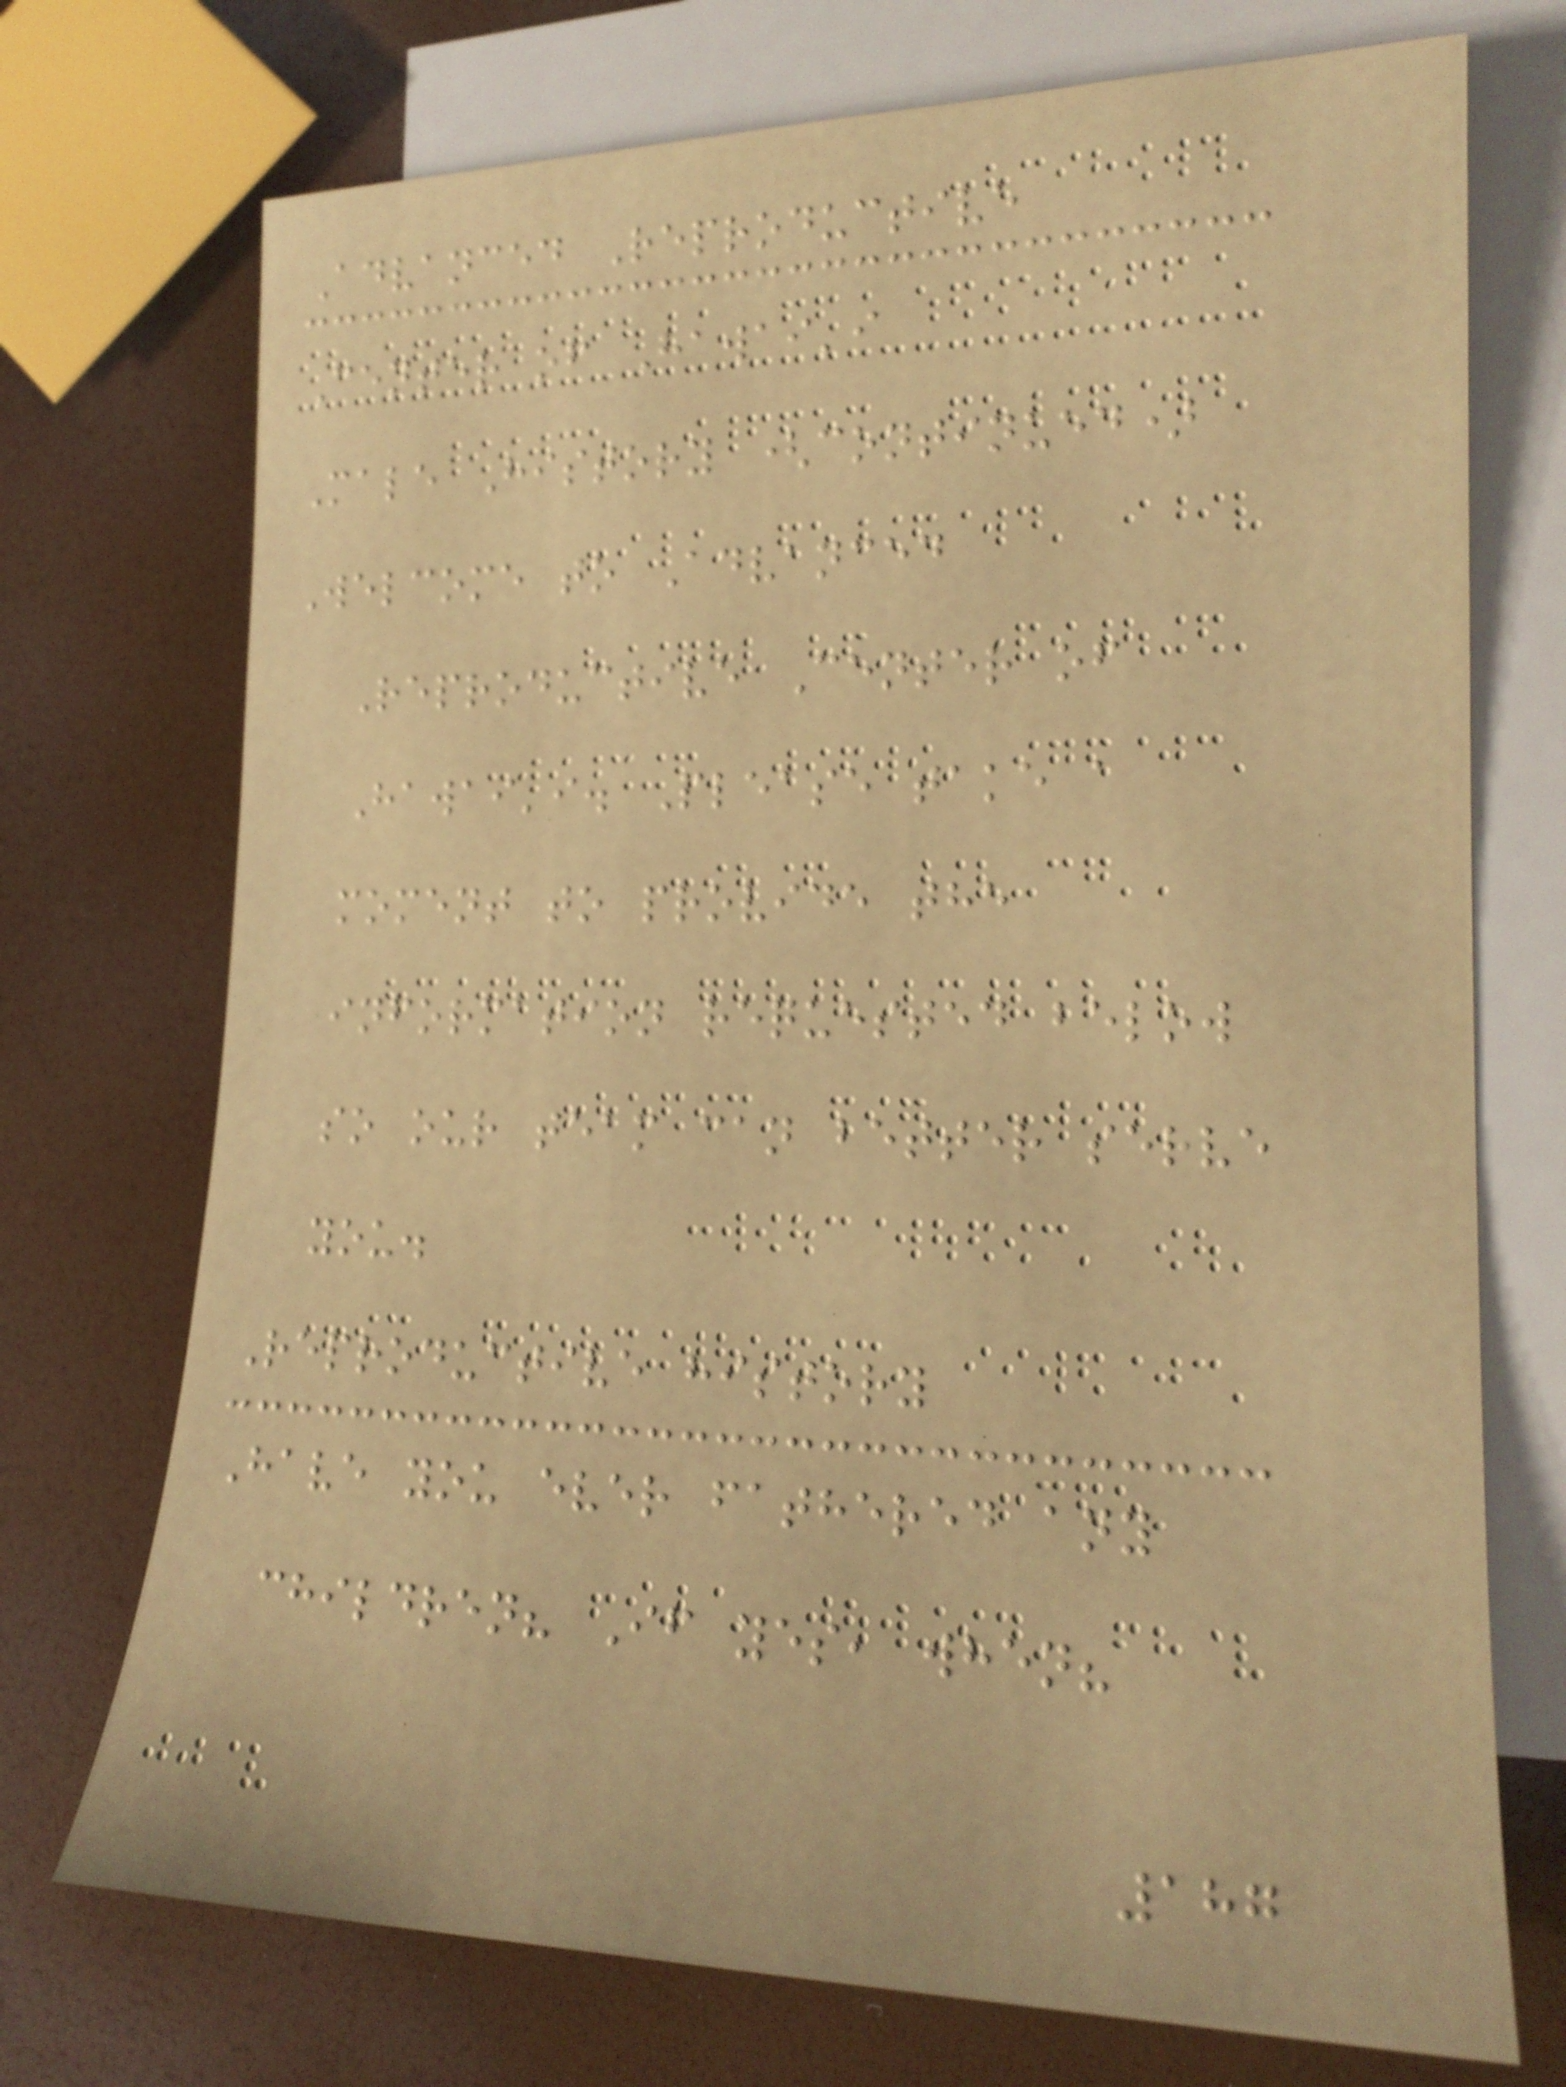Advanced Reproductive
Center of Hawai'i
Male History (continued)
Welcome to Advanced
Reproductive Center of
Hawai'i. Please take a
moment to provide the
information requested below
so our team can better serve
you.
Reproductive history
Have you ever fathered any
children? If yes, when?
187
